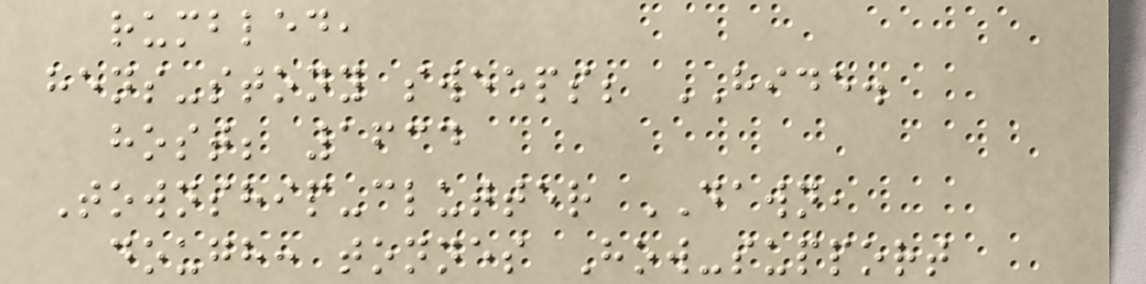rumbled,
hens-stony sweeps; HIDE.
host; 1634
Township-clutter DAWN,
dough: tonnes How-support
